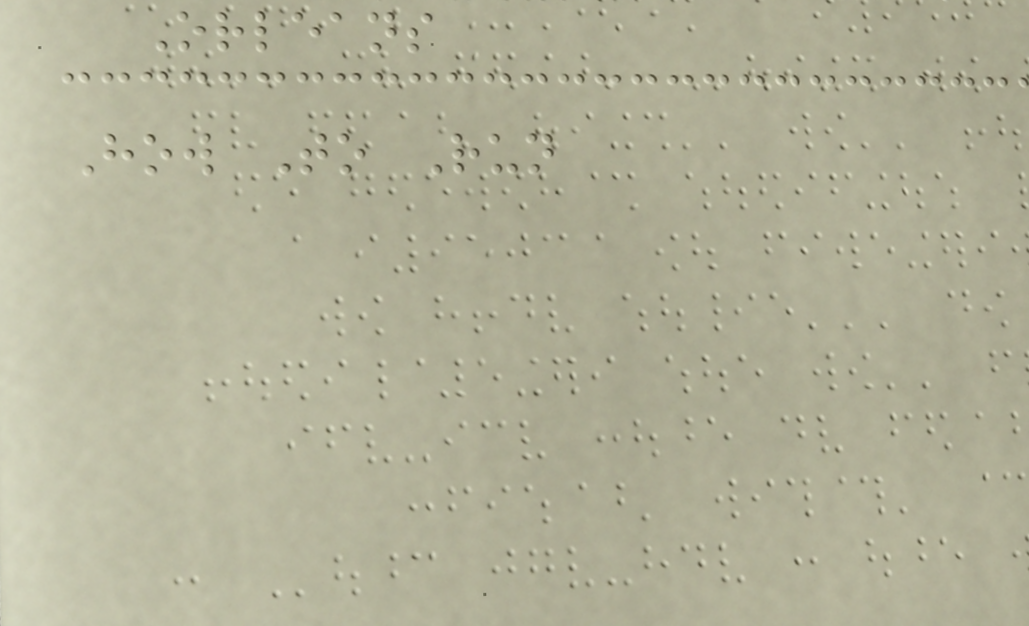Orleans
How To Run
